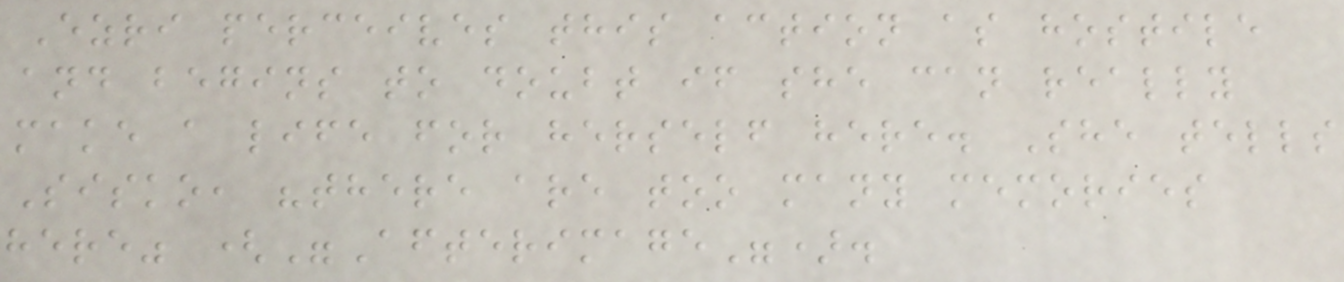Ezri perceives this action as hostile
and begins to doubt if she can really
make a life for herself here. She tells
Sisko, "there are too many memories
here" ("Afterimage").
